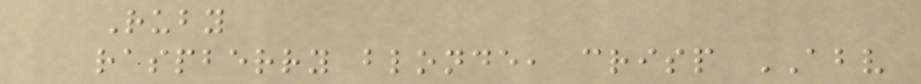Ruby
raspberry blonde, crisp ABV
